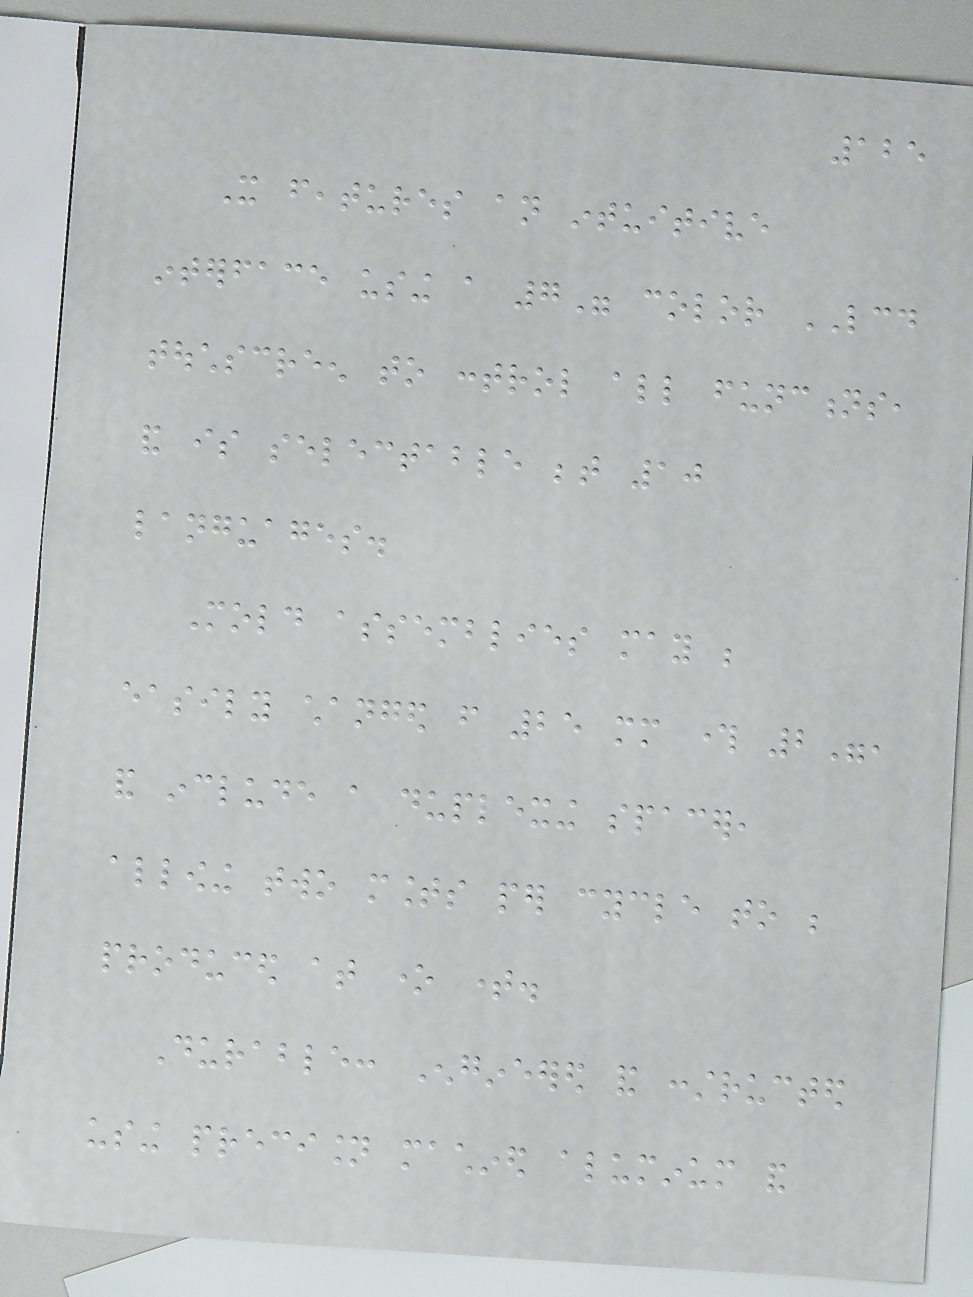125
It features an intuitive
interface using a 7" color LCD
touchscreen to control all functions,
and is selectable between 10
languages.
Mold assemblies may be
easily changed from 25 mm through 2",
and include a duplexing spacer,
allowing two mounts per cycle to be
produced at one time.
Durable: Engineered and constructed
using precision machined aluminum and
